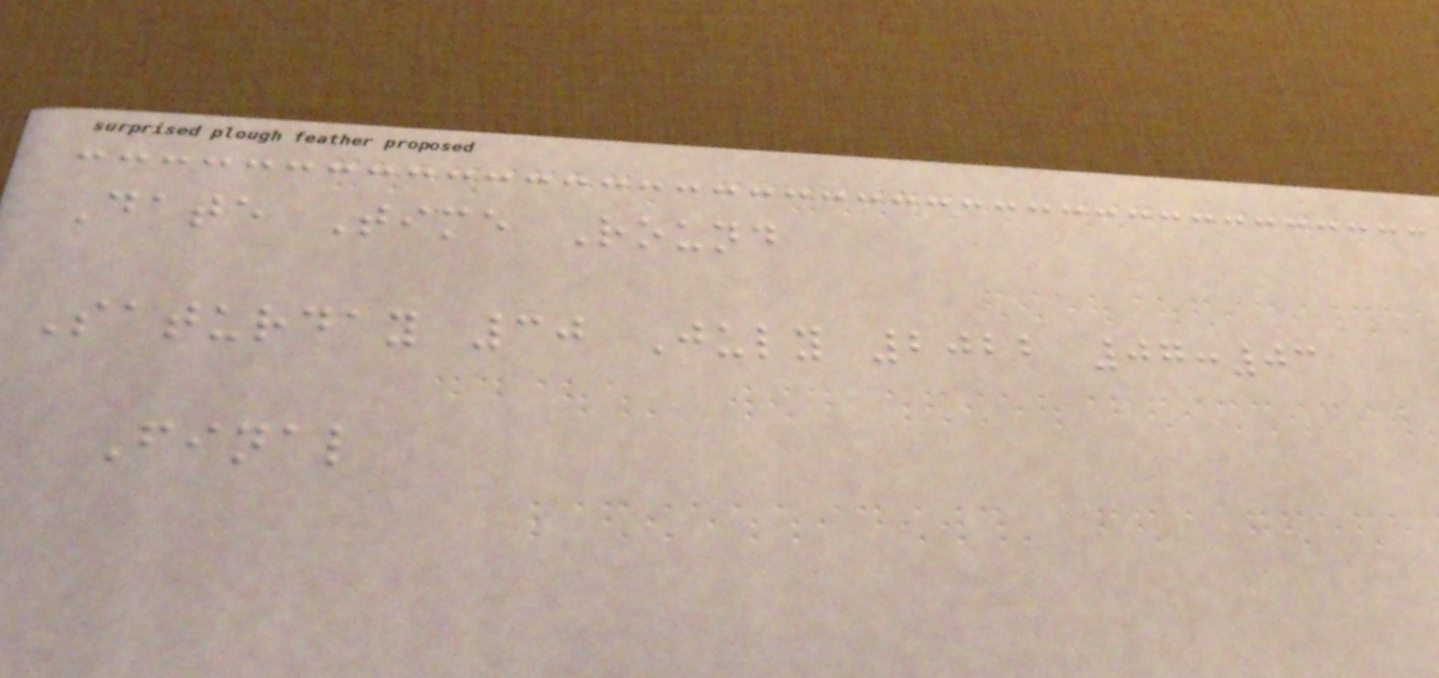Date Time Round
Saturday 30 July 2022 07:03
Final
